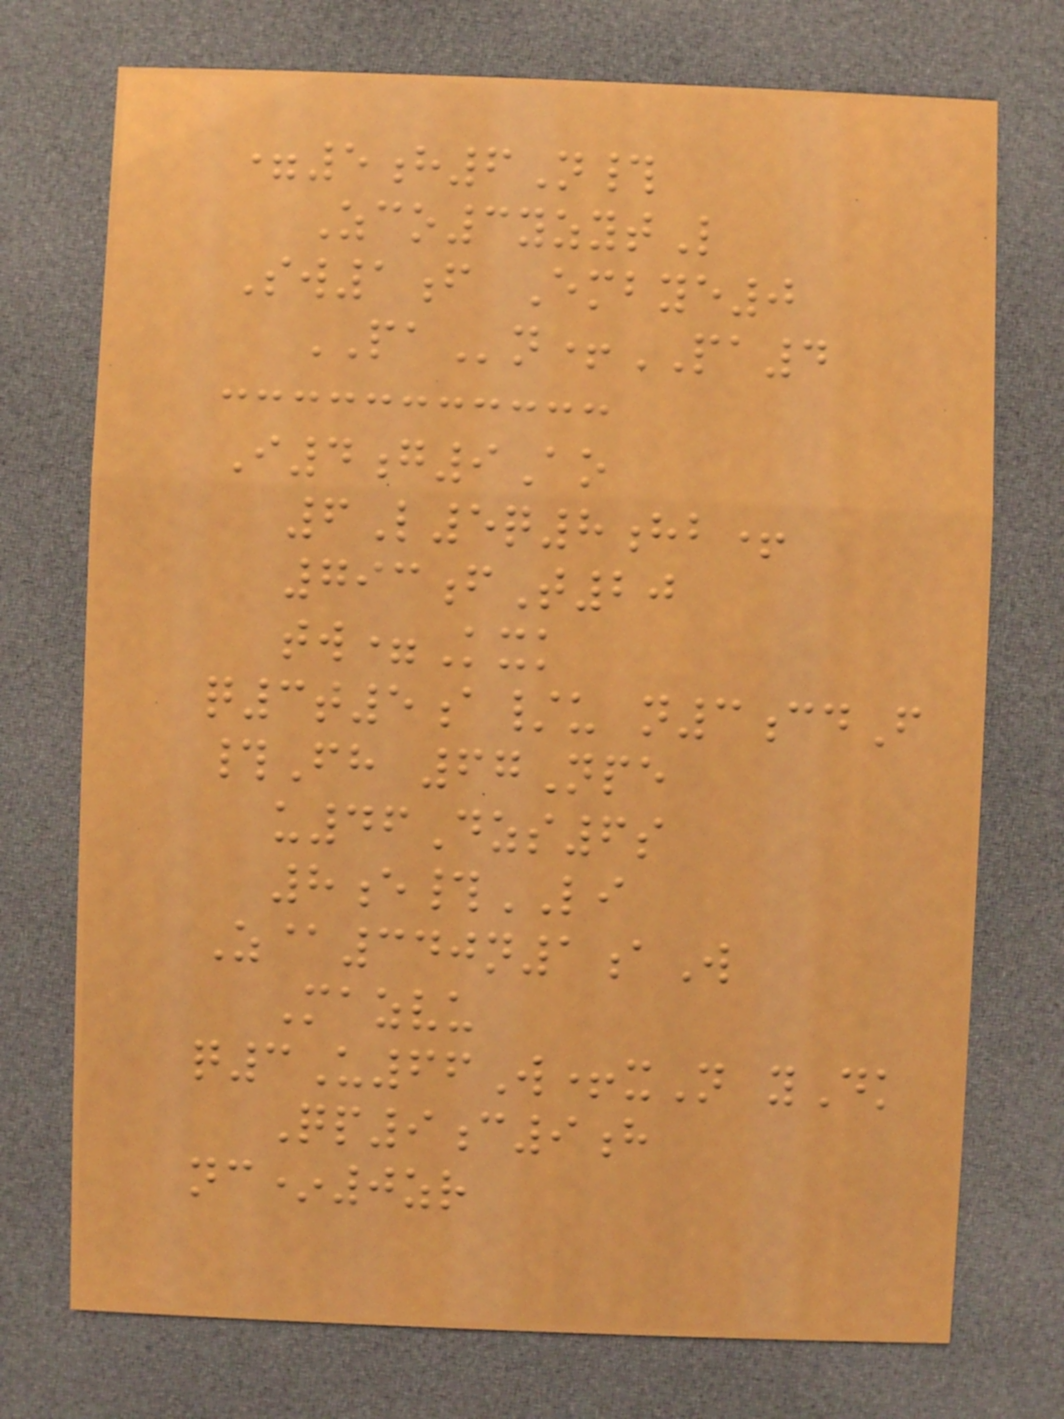=5h6N#
Zco3yzytL
Sw1f Embye0
PAn+PA4
I4g9Ao
6L5q8hb+
793fT20
tw=Kxk
q3t5a/u n3cdF
#Fh 67Npe
u46Dzs6s
8e#LI
Z@340n1aW
Mazvu
q3U66W+xN yDk
Qp9c9h
nc*0zr
